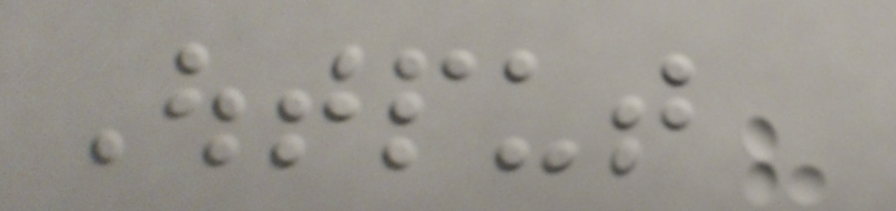Output
